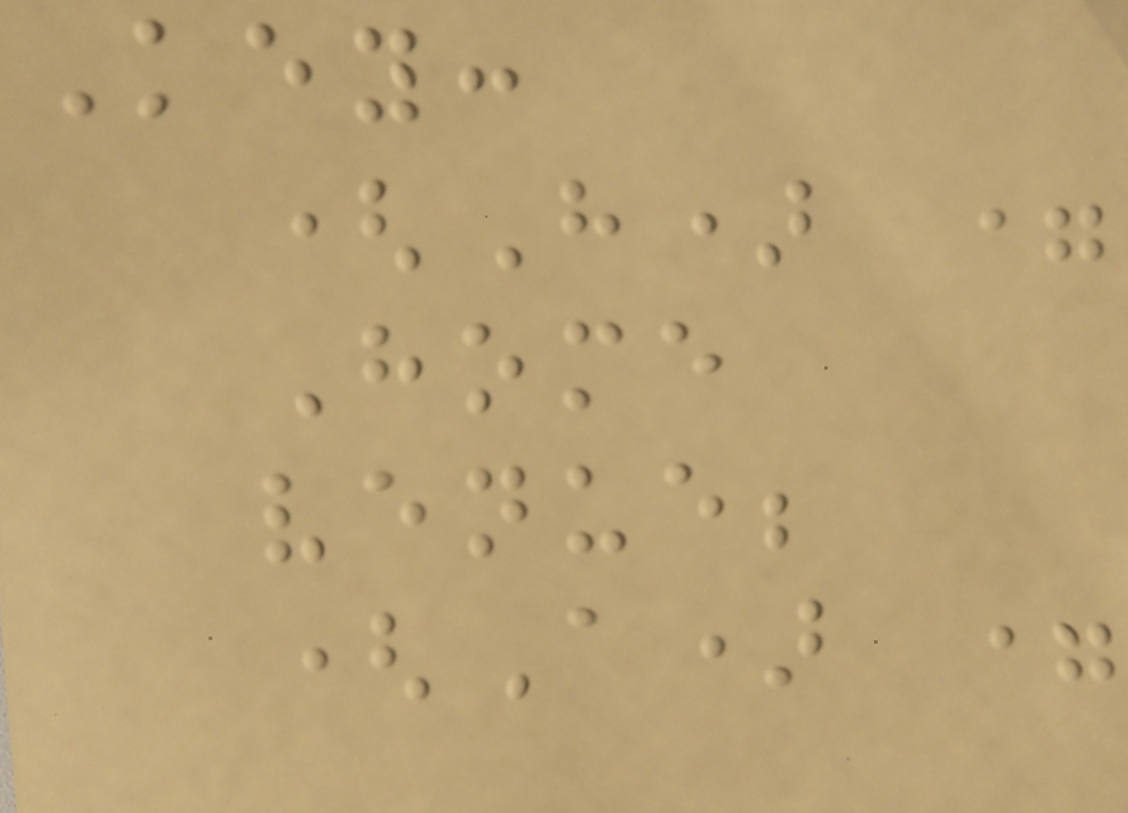Key:
(H) =
Home
venue;
(A) =
